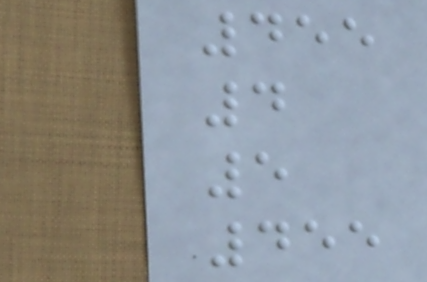455
4
5
455
